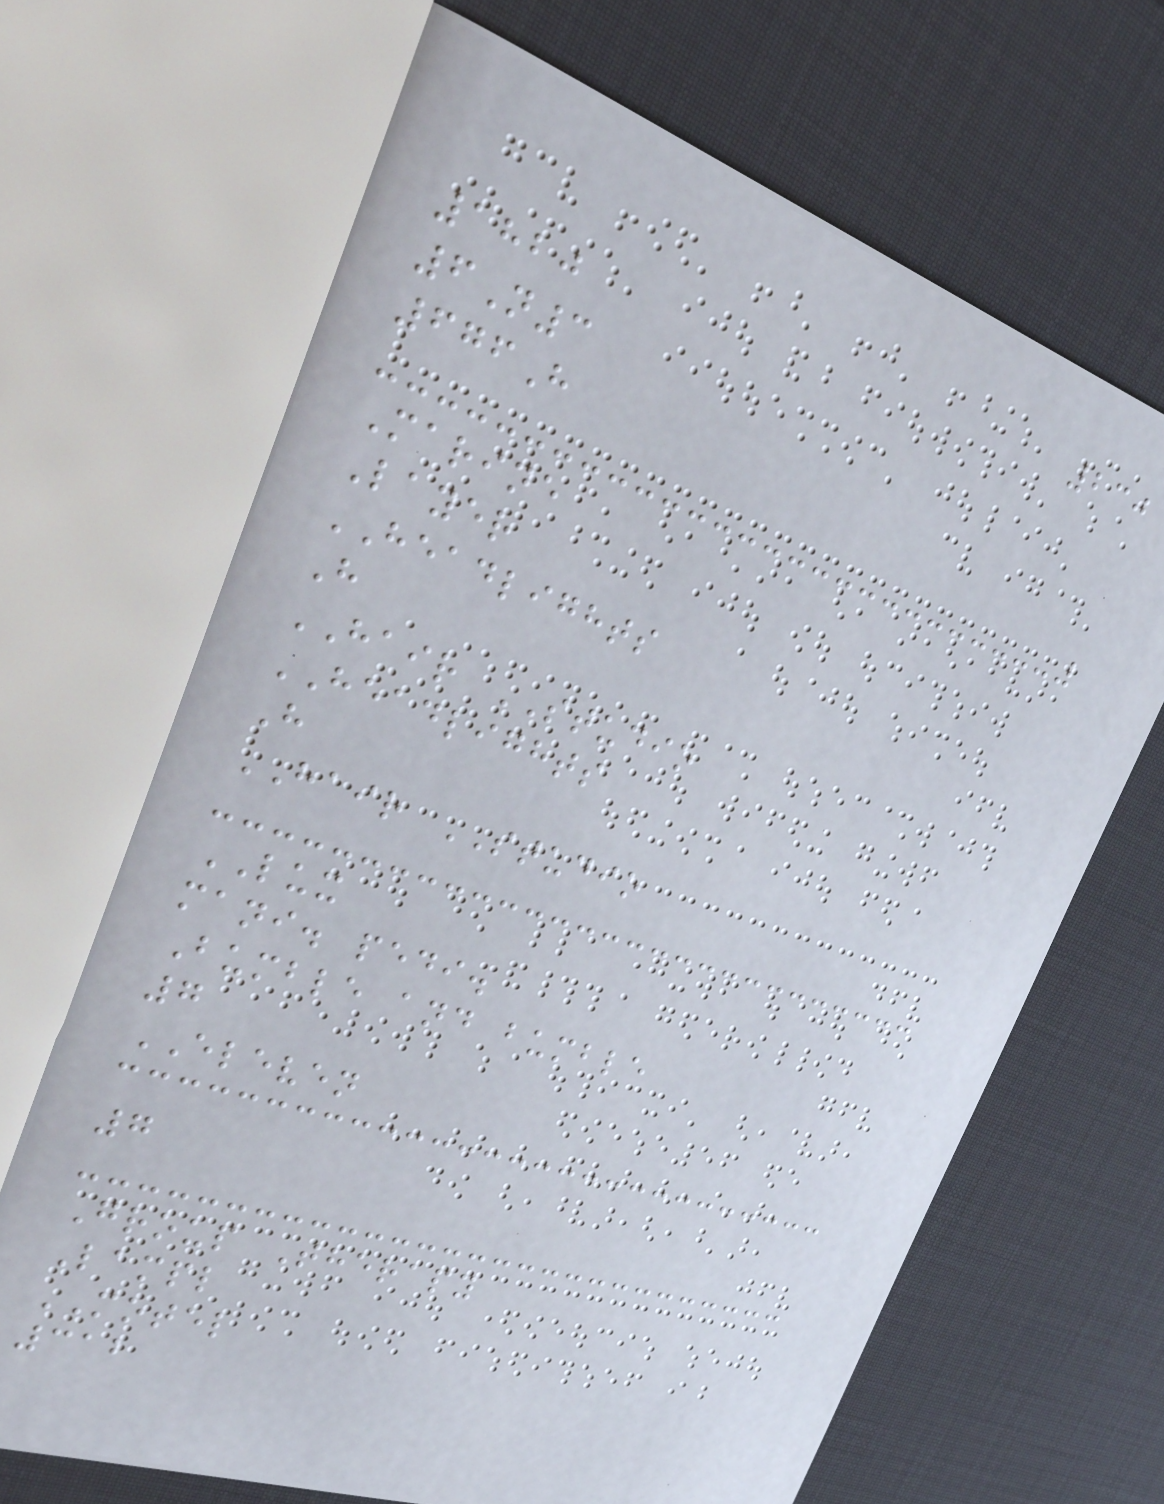230
1820
6N3
676H
Marine
Layer
HEADLIGHTS
H
HAIR STUDIO
HEADLIGHTS
H
HAIR STUDIO
LUX
mani. pedi.
Bumble and bumble
7
ELEVEN
7
Group Therapy
Lampl
MOTEL
312
